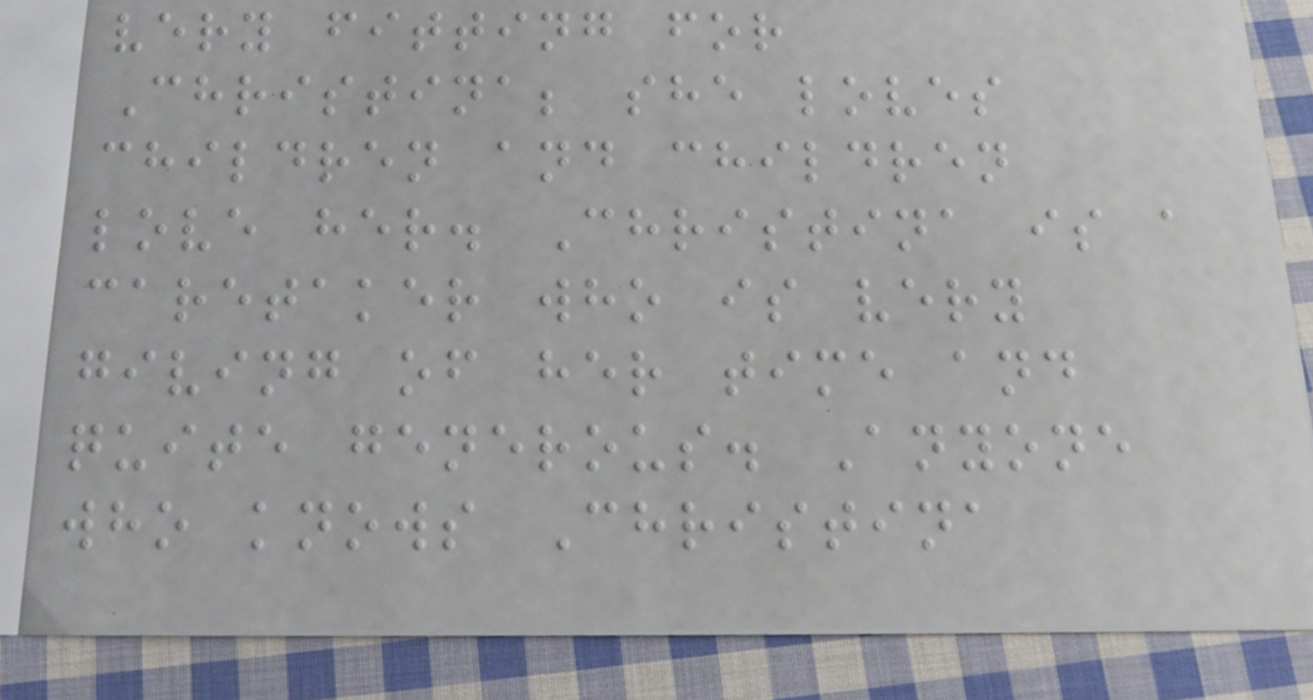very fitting for
Christina; she loves
children and children
love her. Christina is a
caretaker who is very
giving of her time and
quite generous. Anyone
who knows Christina
